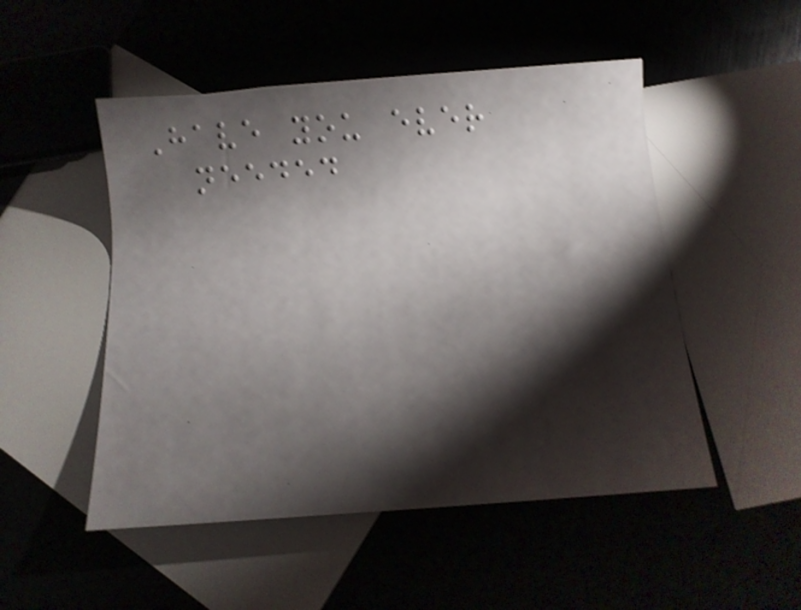Have you ever
needed
